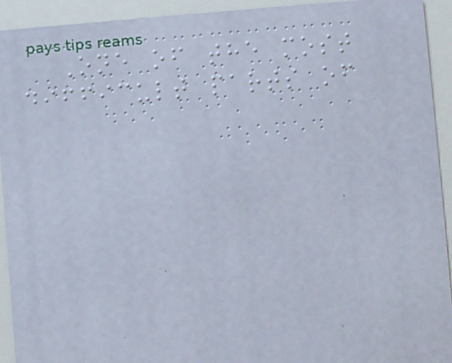One of the most
difficult parts of
